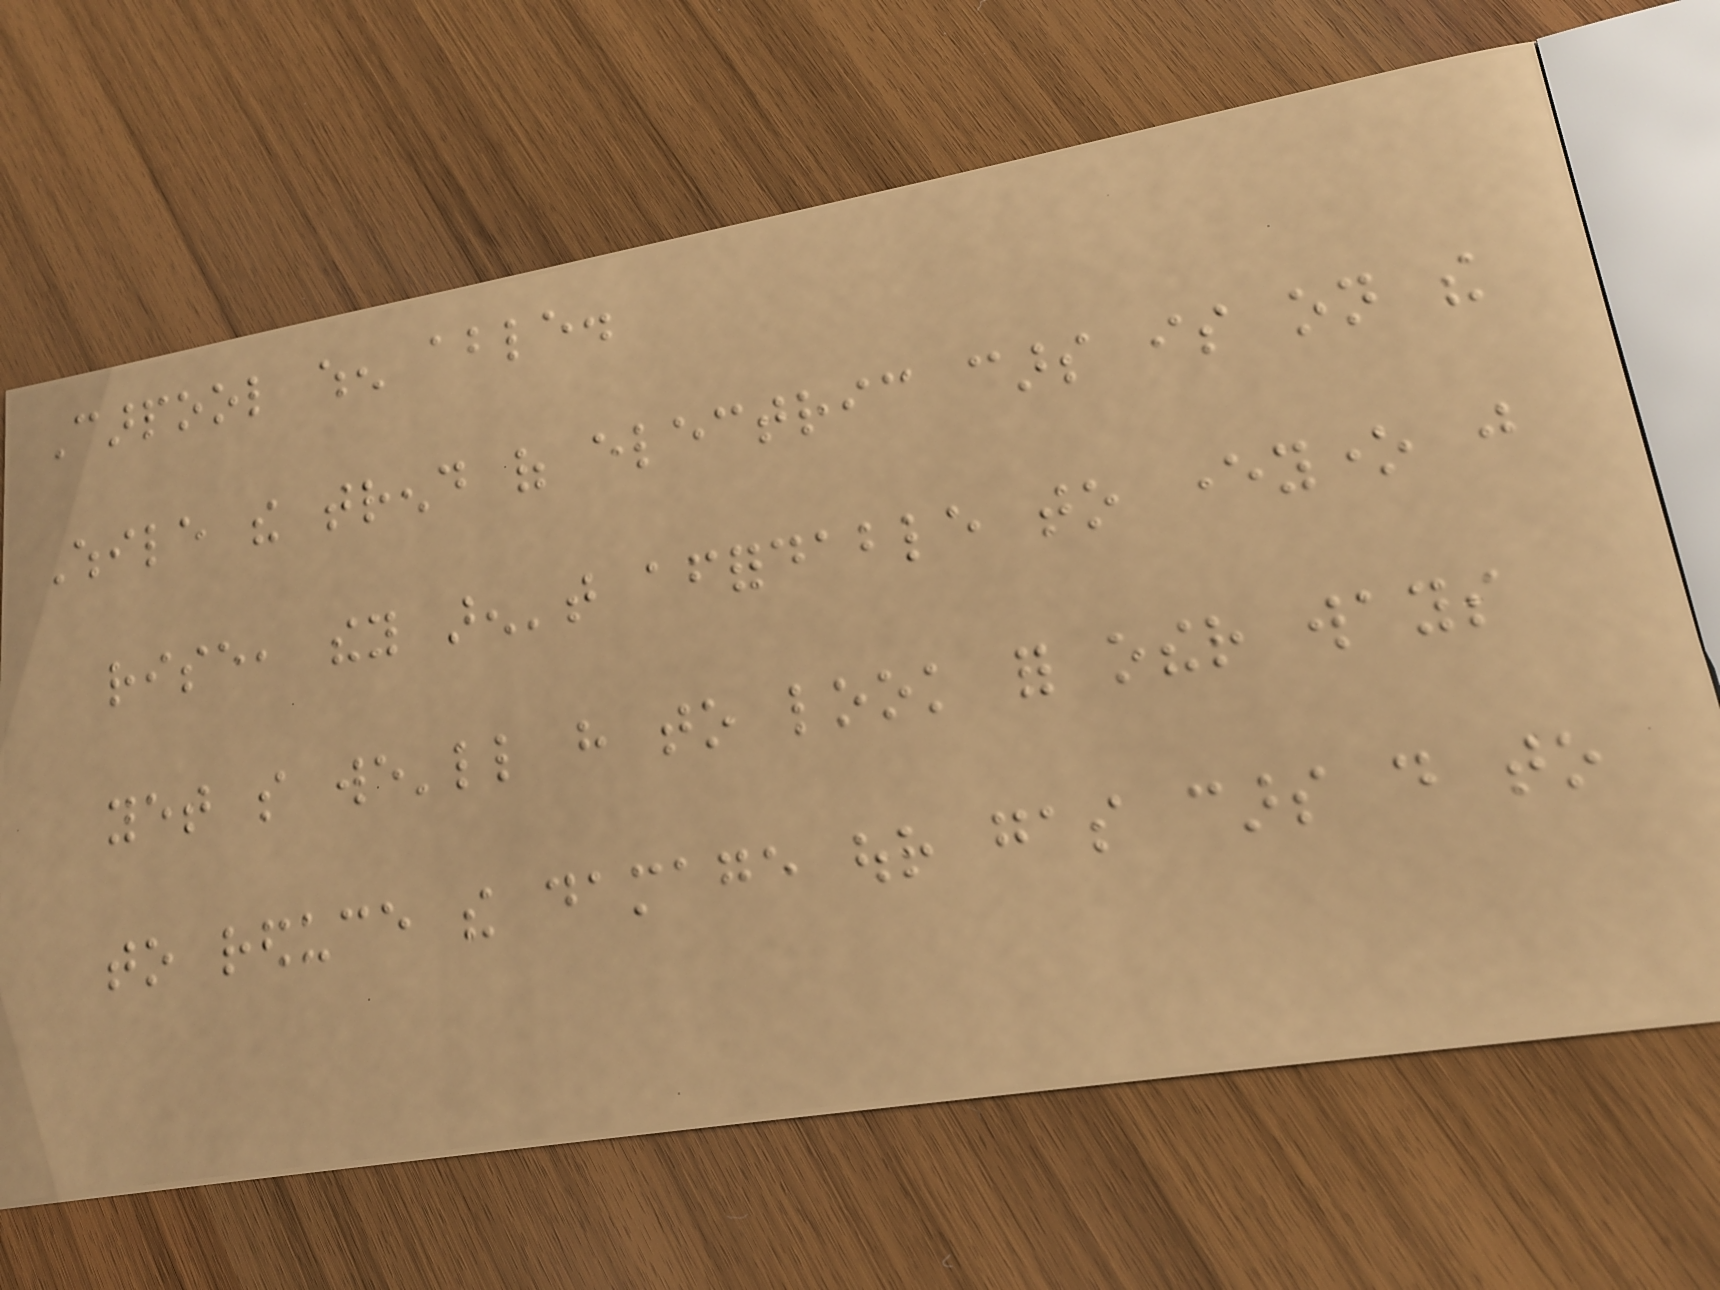Carpool when able.
While the trend of electric cars is on the
rise, they aren't affordable to everyone just
yet so we'll have to look for other ways
to reduce the damage our gas cars do to
